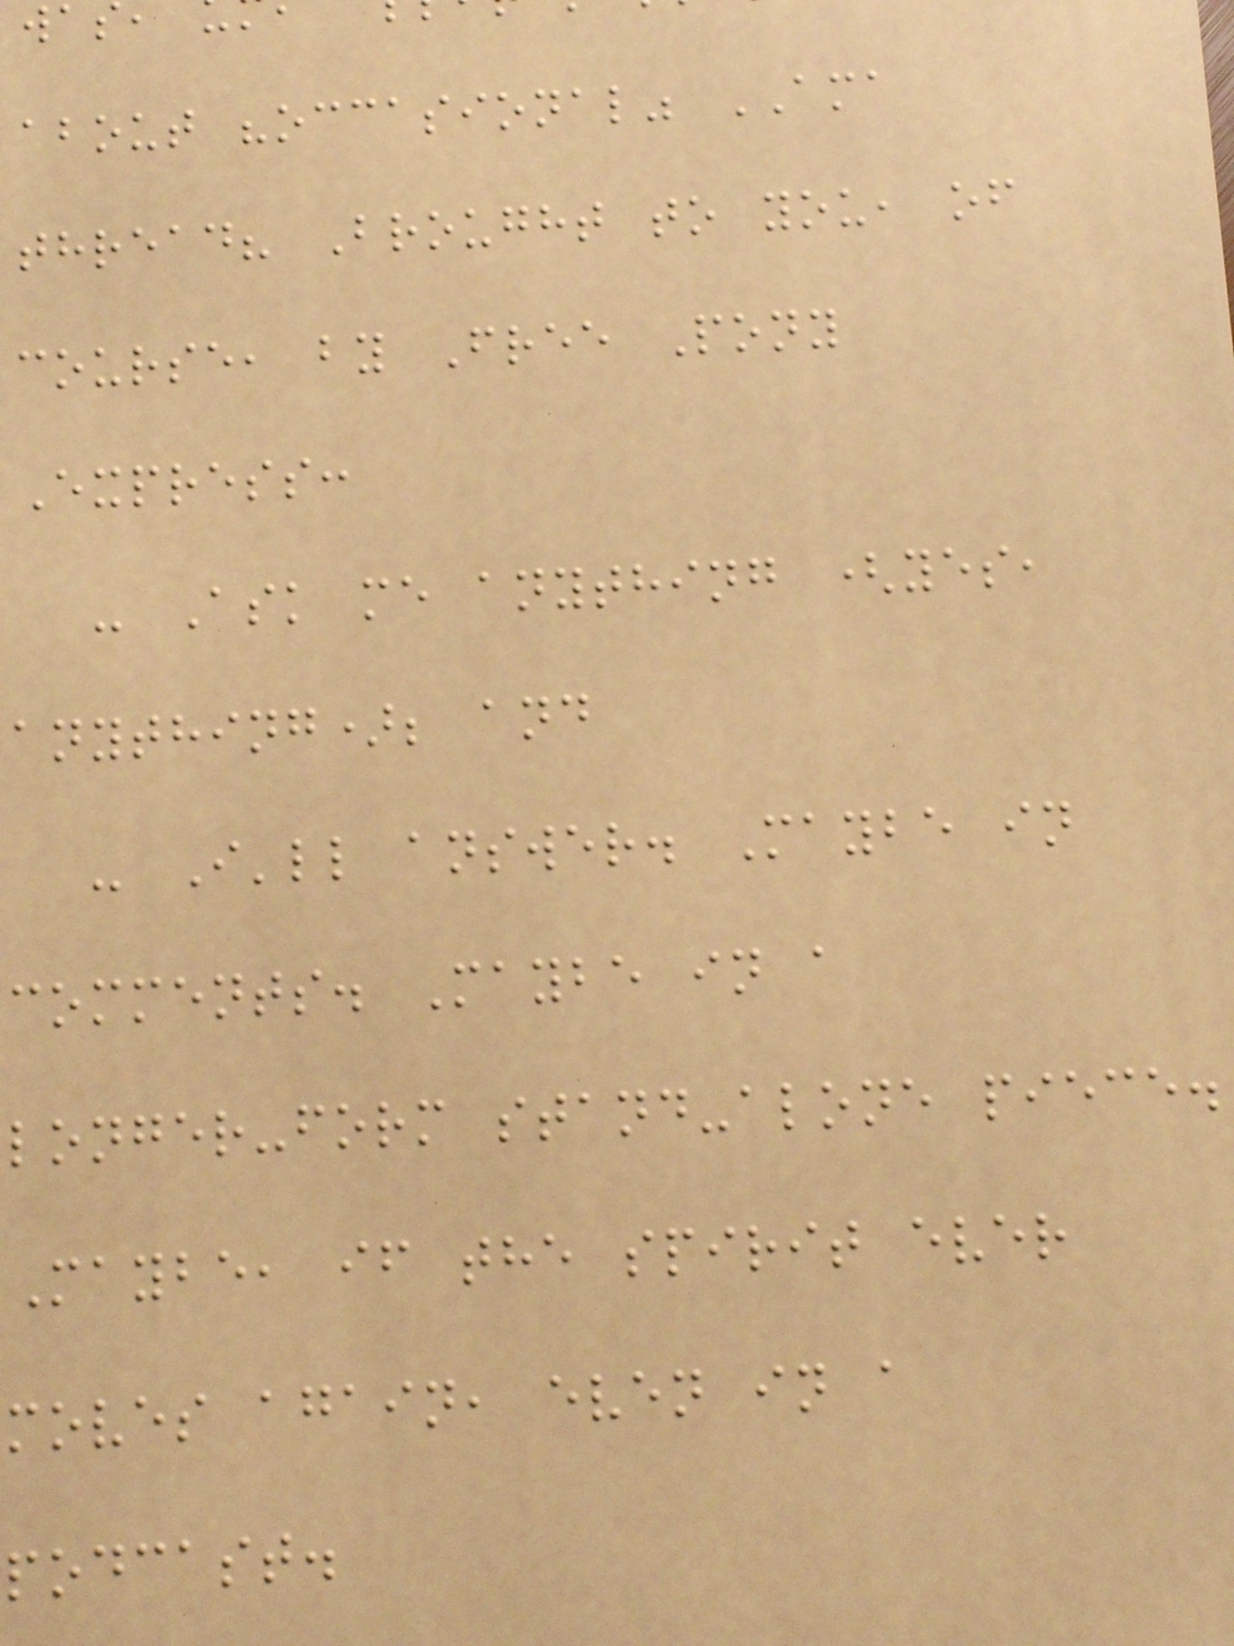about "occasional" AMA
thread? Brought to you, of
course, by Free Pony
Express:
- Ask me anything (yes,
anything); and
- I'll answer. Maybe in
comments. Maybe in a
longer-form stand-alone piece.
Maybe, if the spirit ever
moves again, even in a
podcast.
